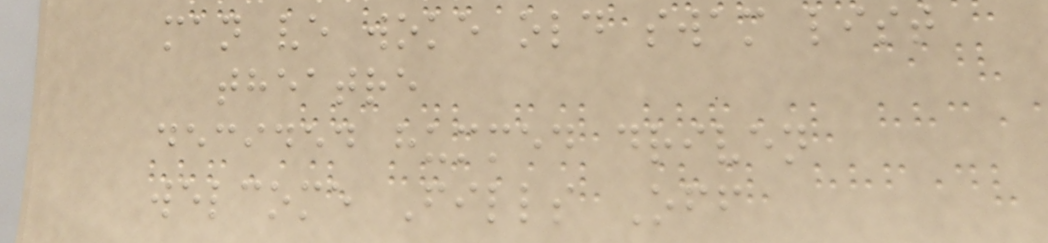man ve woke old swam list
theatre
decided hummed driven
welcome Fills Off
